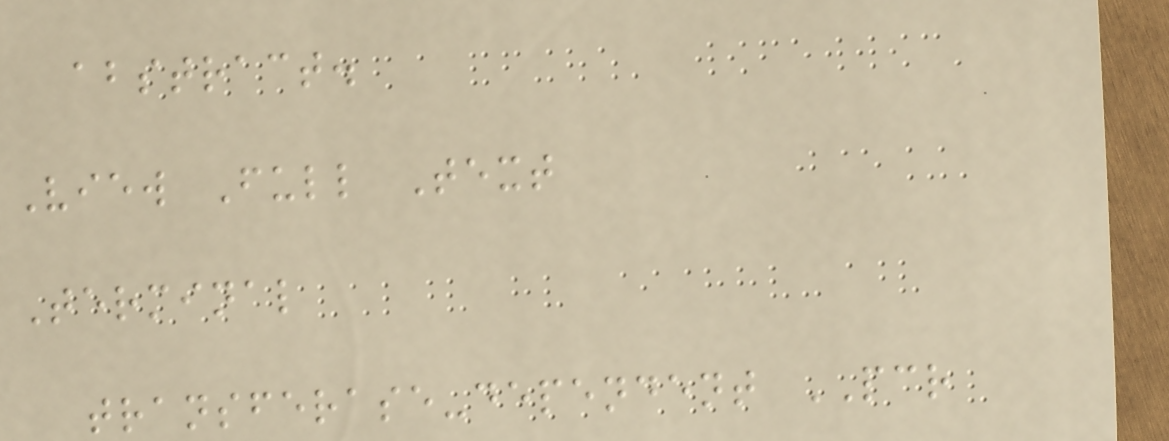abstract.
View Full Text
Terminal
transferase-dependent PCR
